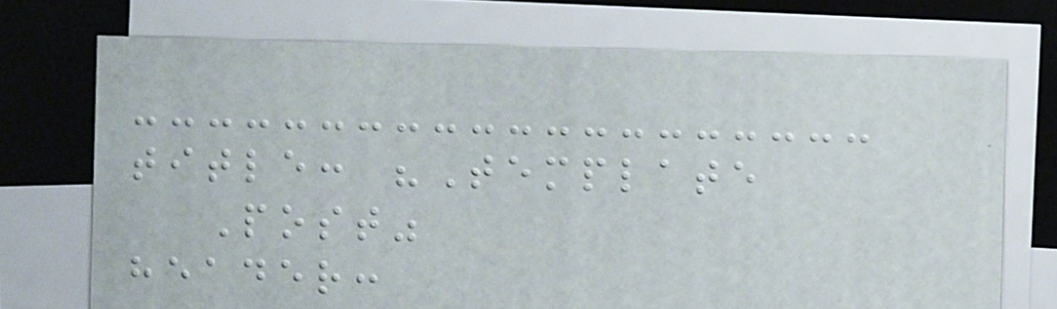title: "Template
Post"
header:
